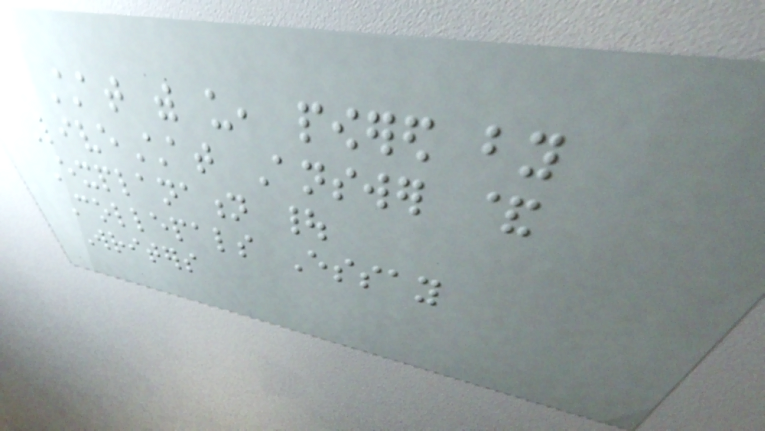Chat with us, powered by
LiveChat Answer &
Explanation |
Collepals Essay
Writers
